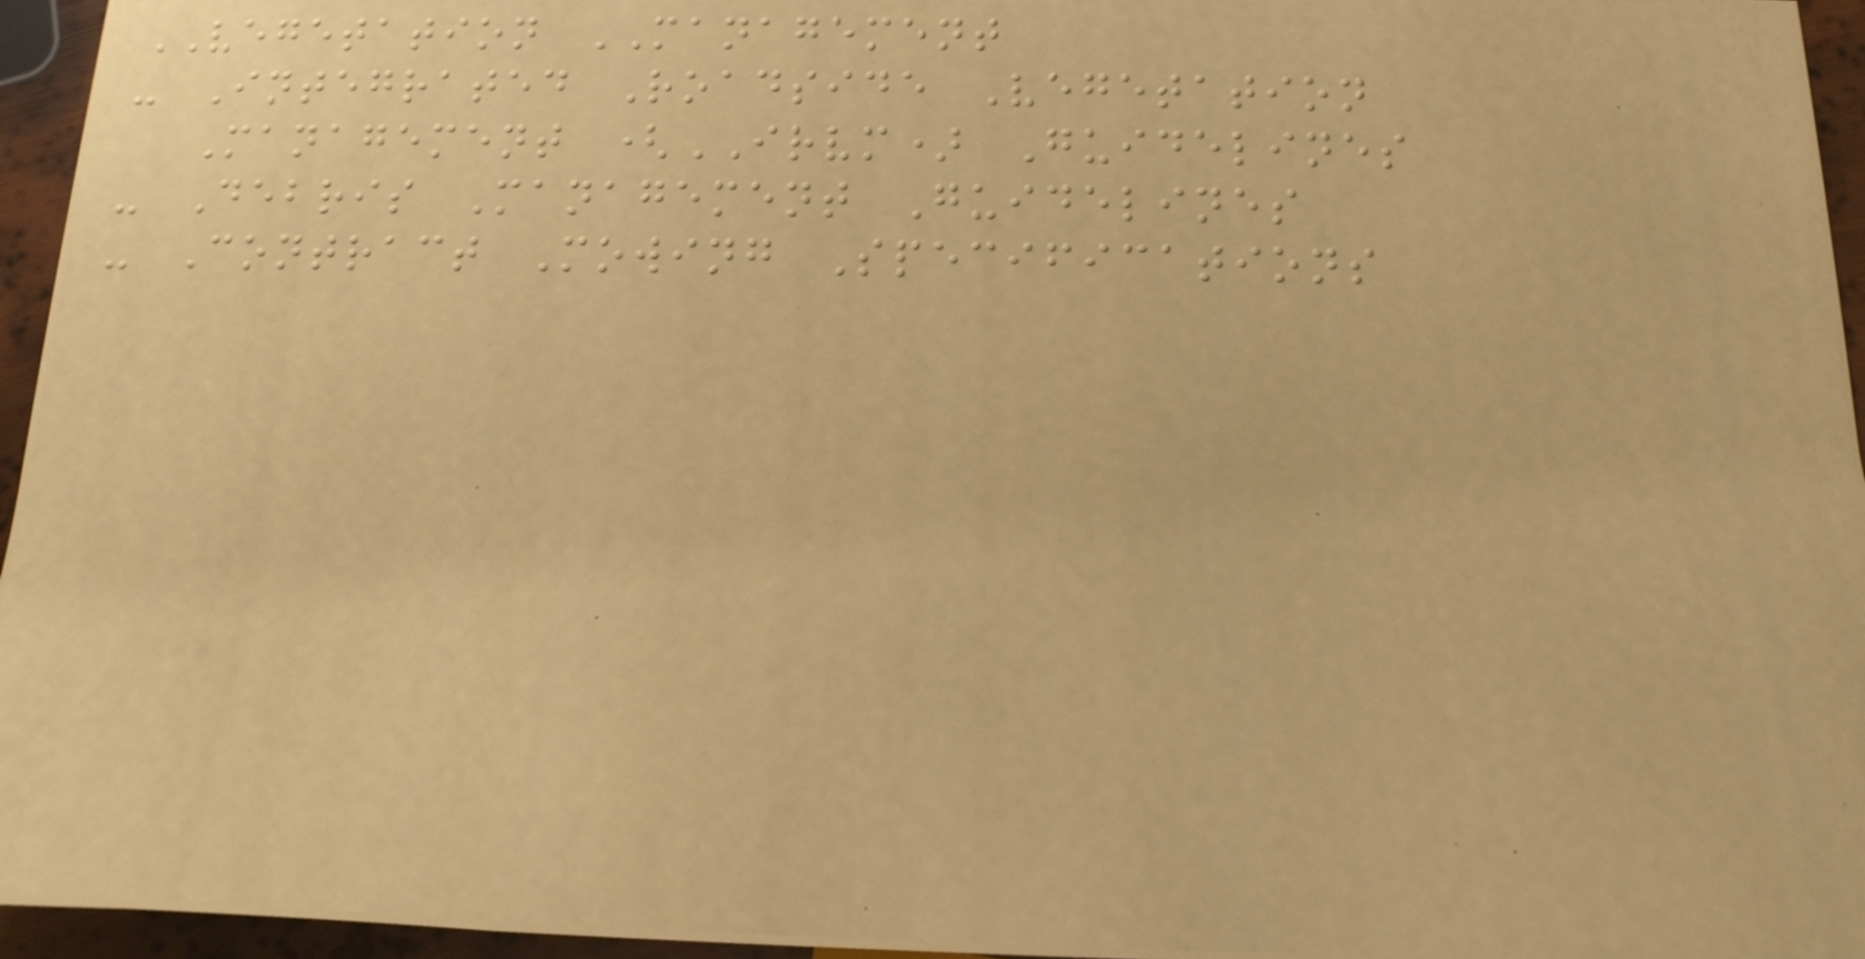VEGETATION MANAGEMENT
- Integrated Roadside Vegetation
Management (IRVM) Guidelines
- Debris Management Guidelines
- Contract Mowing Specifications
